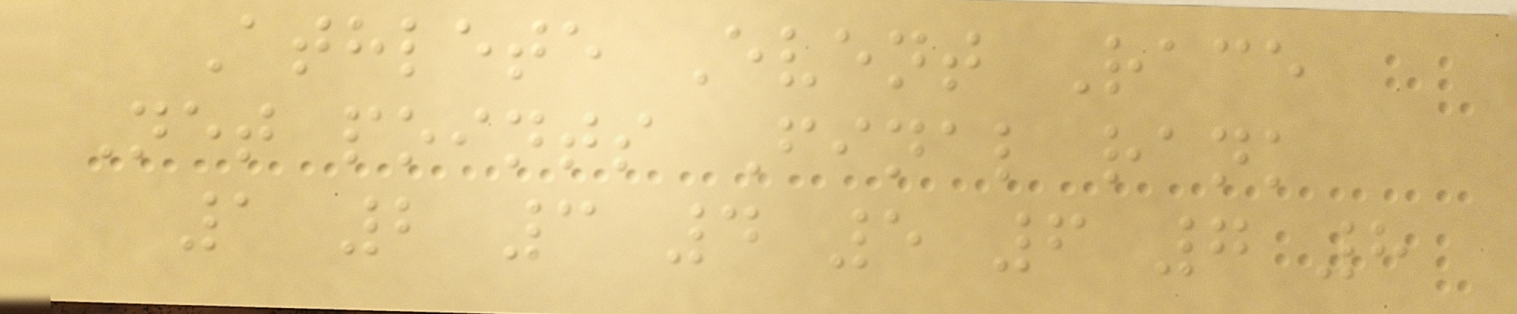Athlete Event Race
Net points Final rank
1 2 3 4 5 6 7 8
